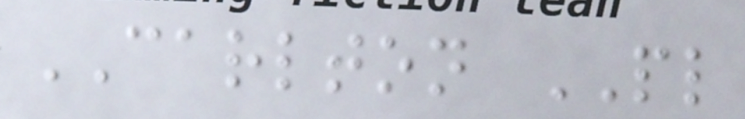CARLTON PL
